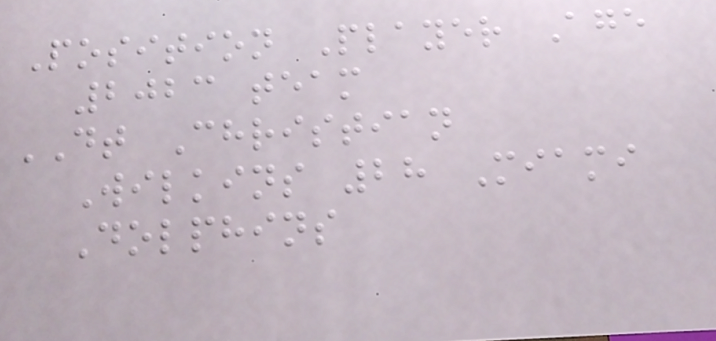Position Player Age
2023 team
DT Christian
Wilkins 28 Miami
Dolphins
